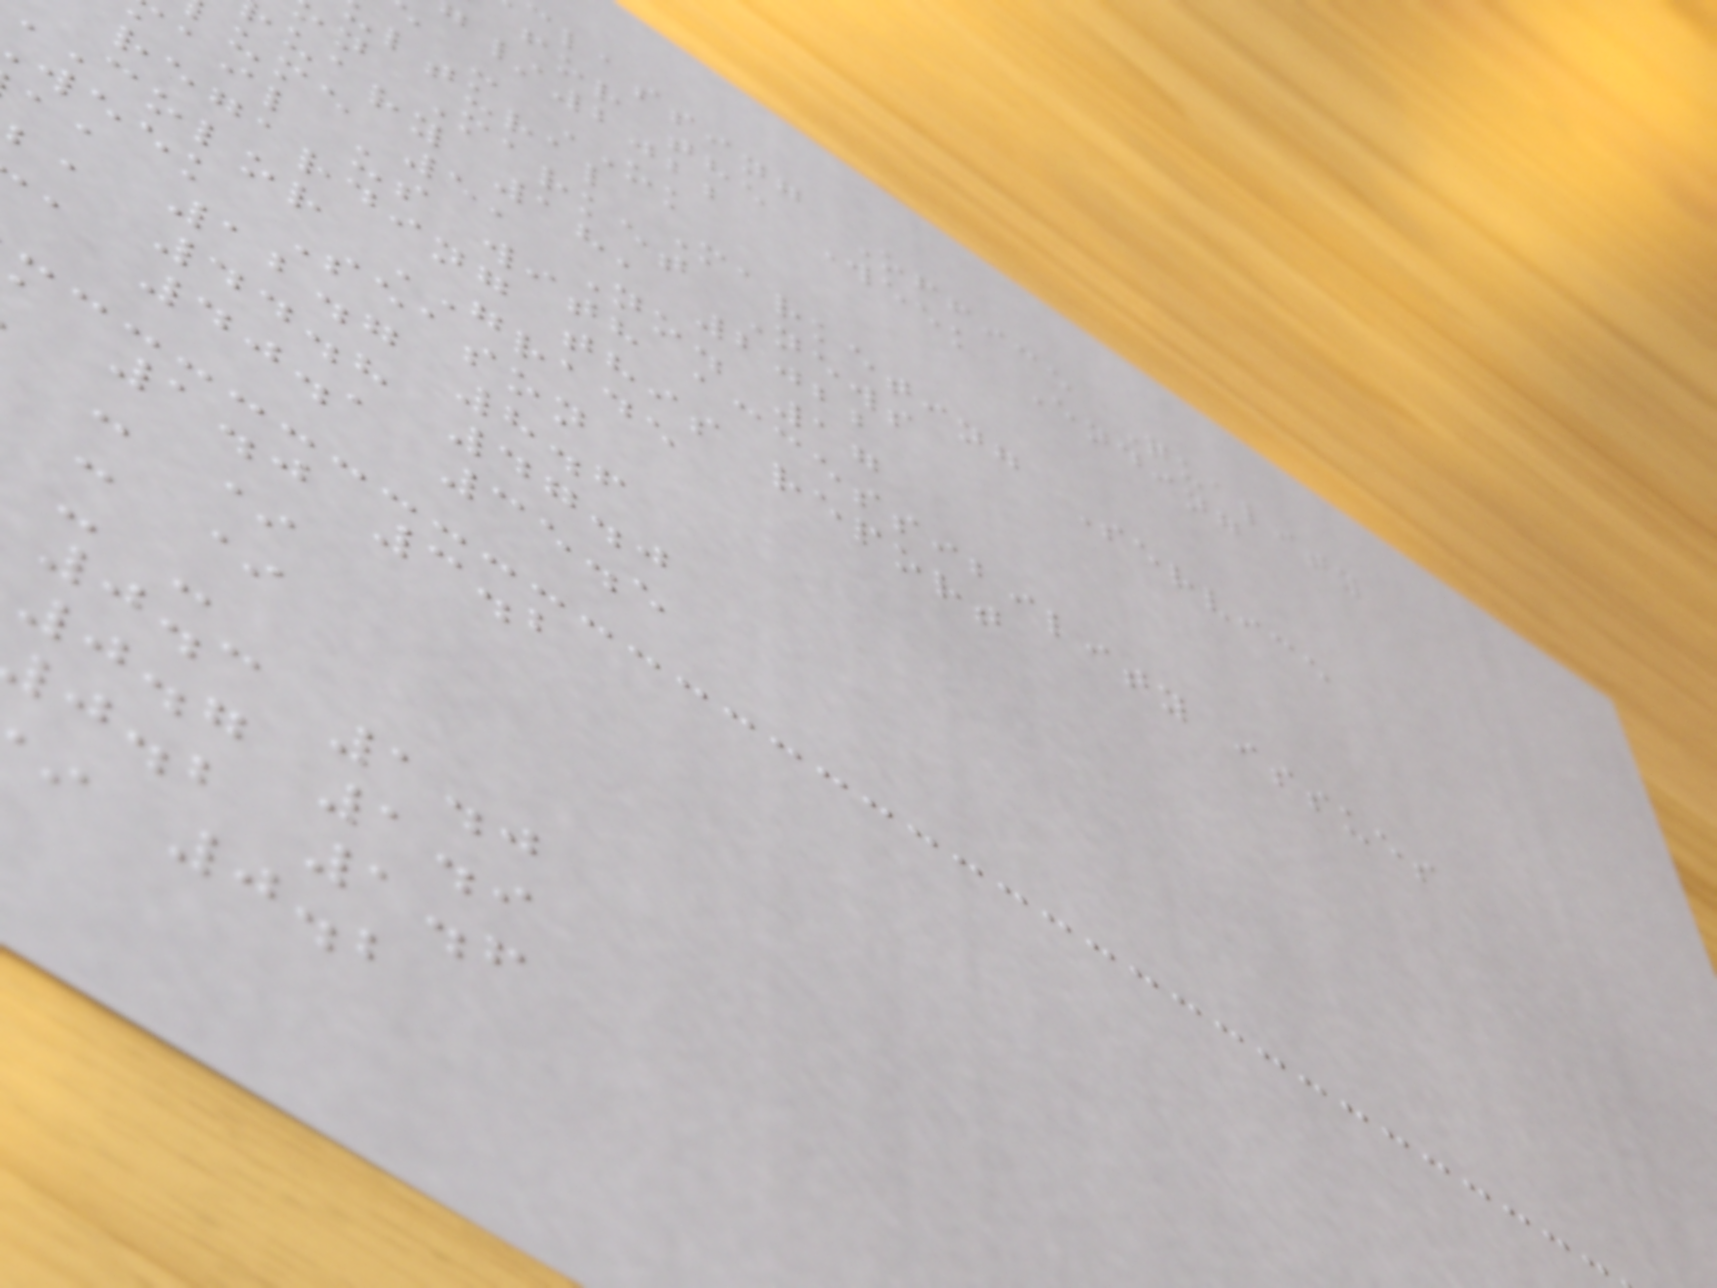classing Office Quality
for the Week Ending
/2022
- OK
ltural Marketing Service
n Market News
uary 18, 2022
ume 5, No. 17
ail us with accessibility issues
regarding this report
color GRADE
week Season
aa 12.7 8.6
a 44.8 47.0
a 40.1 35.5
1.0 3.2
- *
- *
0.3 1.0
0.7 1.9
j.b 1.6
0.2
